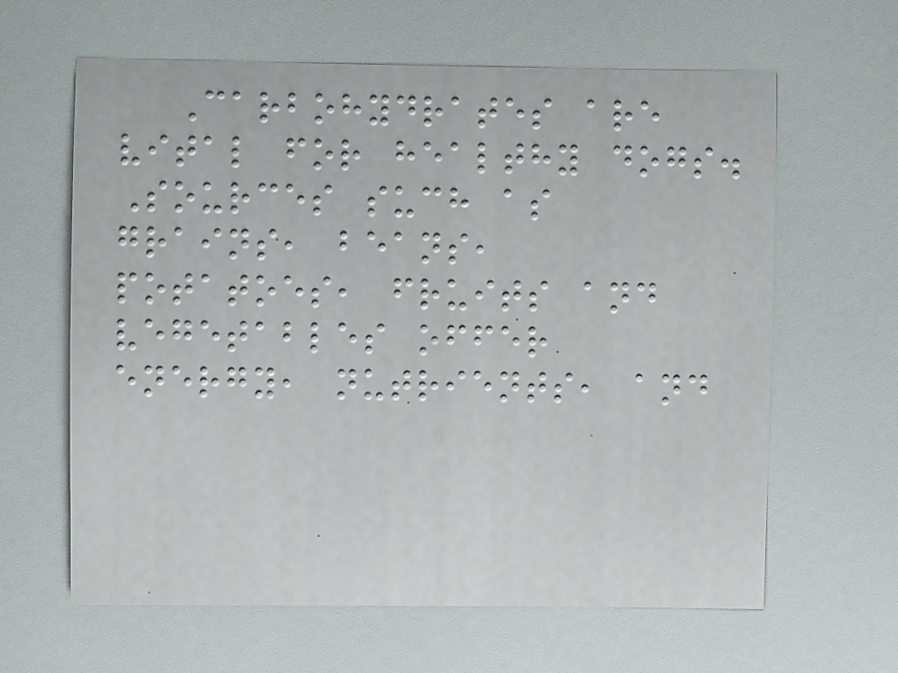Carbohydrates are
vital for healthy dogs.
Sources such as
grains, beans,
potatoes, fruits and
vegetables offer
energy, nutrients, and
